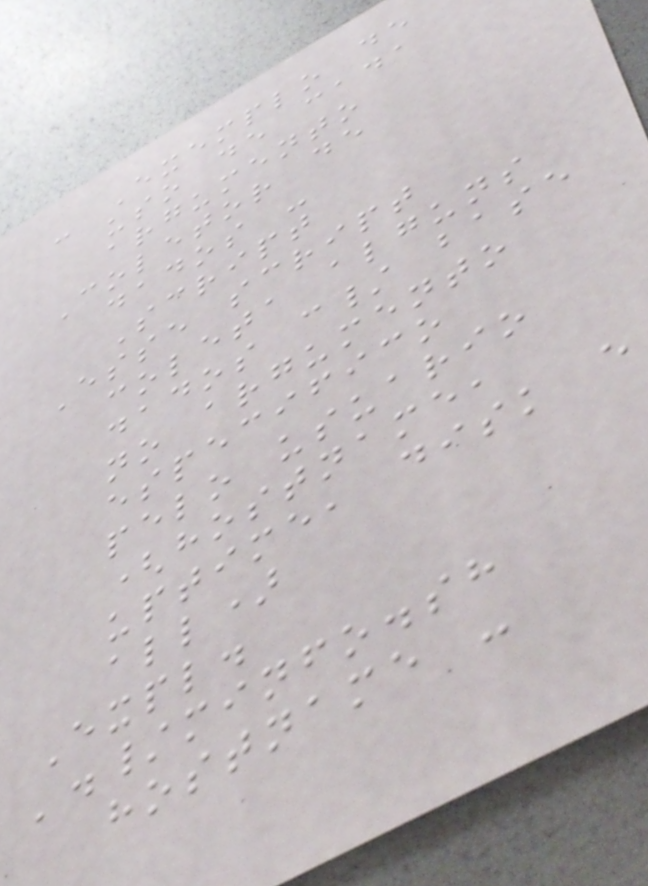- Exemplo de
uso de cada
argumento
Coletor de
dados -
Script
Esse script
coleta alguns
dados c/ base
no argumento
especifico
pelo usuario
(hostname,
uptime, disk e
all)
Expl.
'./minfo.sh
hostname -
